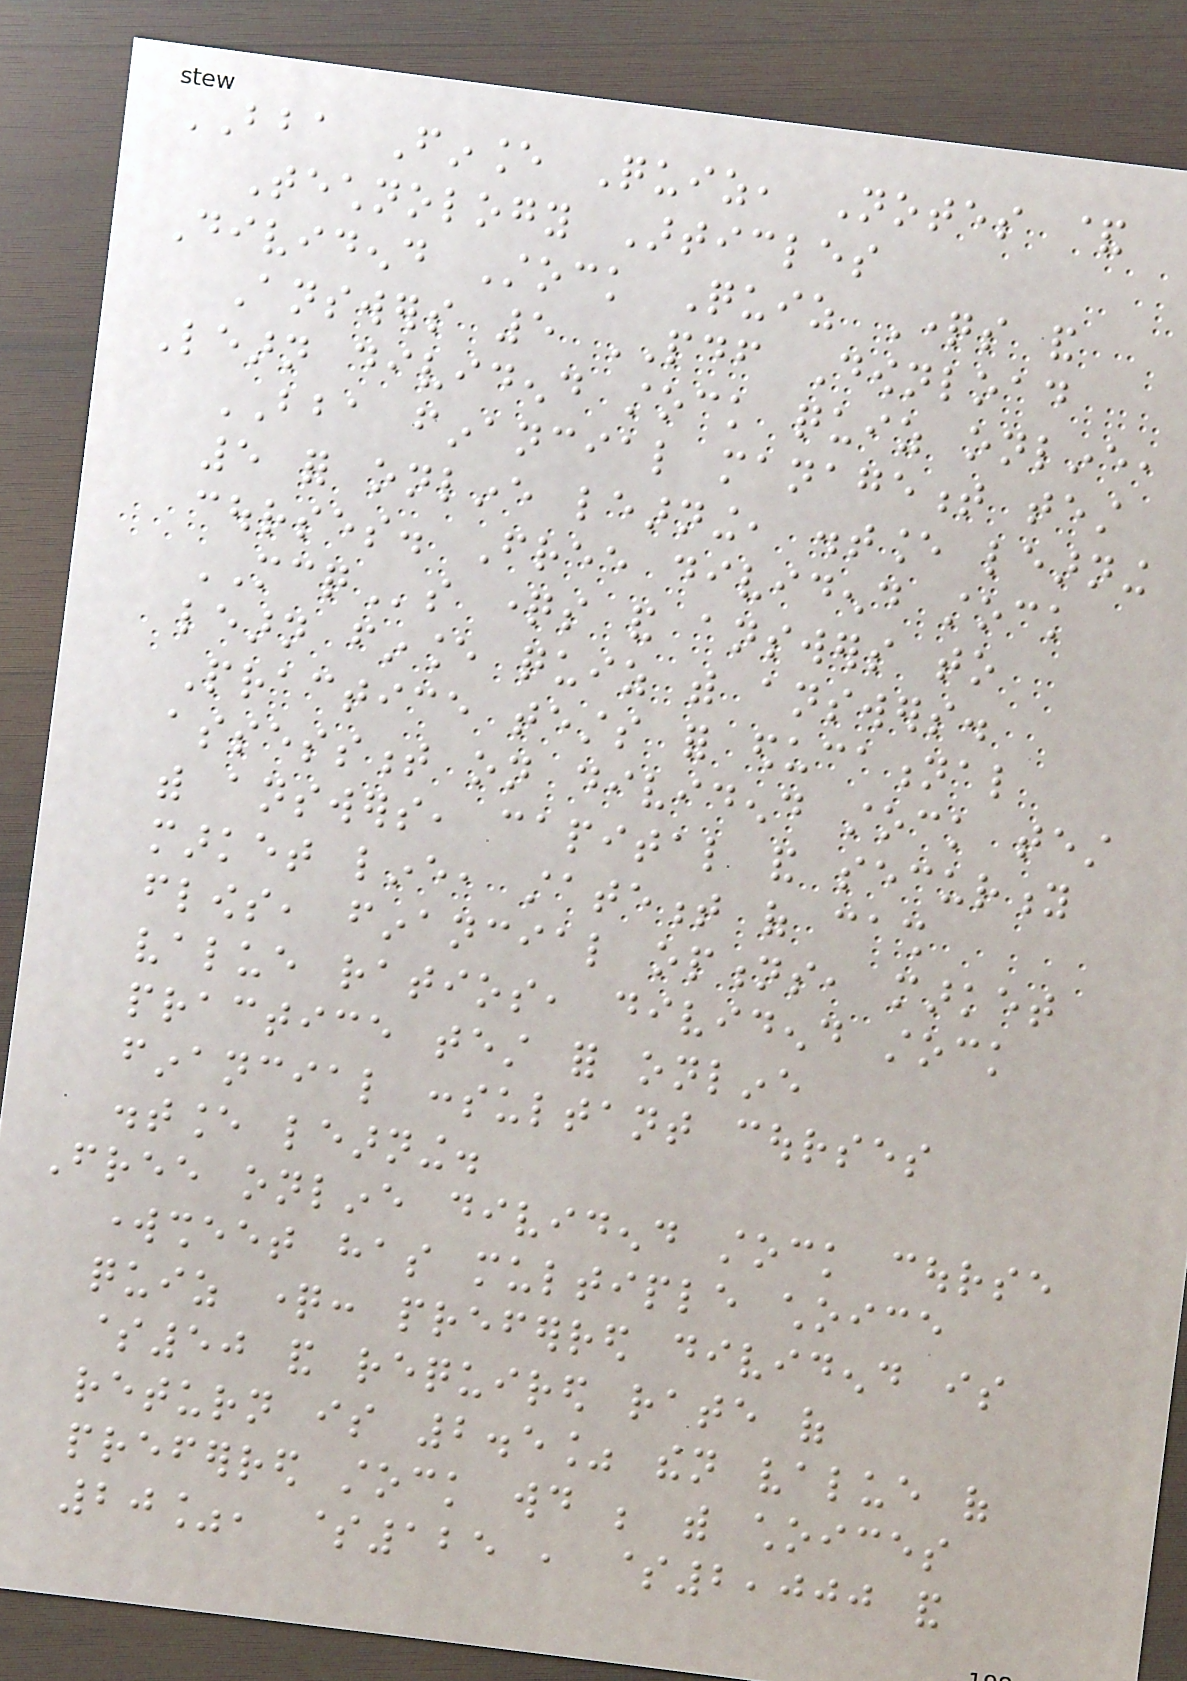BBA Finance Quiz, Notes &
Technology Articles
Dividend Stock Quiz Questions and
Answers 5 PDF Download
Learn dividend stock quiz online,
BBA financial management test
5 for online learning, distance learning
courses. Free dividend stock
MCQs questions and answers to
learn finance quiz with answers.
Practice tests for educational
assessment on dividend stock test
with answers, capital and security
market line, statement of cash
flows, financial options, market
value ratios, dividend stock
practice test for online
financial consultant courses
distance learning.
Free online dividend stock course
worksheet has multiple choice
quiz question: preferred dividend is
$50 and required rate of
return is 2.5% then value of
preferred stock would be with choices
20%, $125 , $2,000 and
